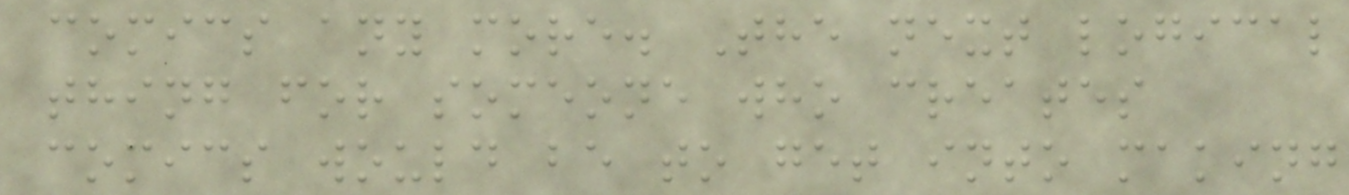comics any more. The next logical
thing for someone who creates
comics would be to get into making
